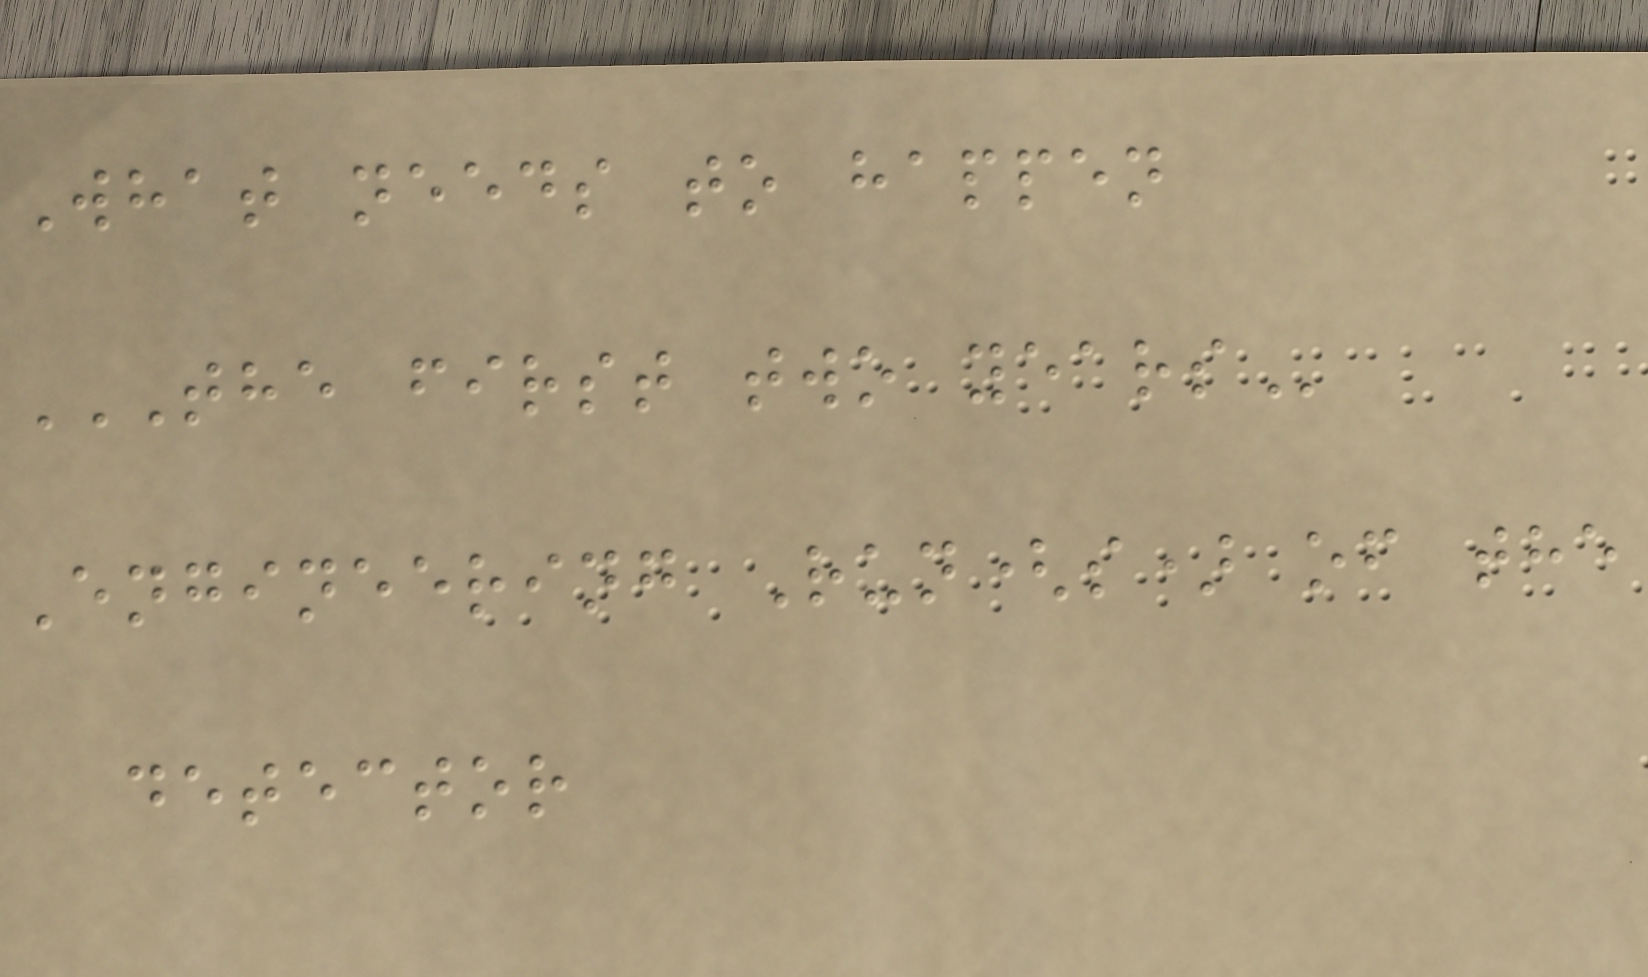What needs to happen
THE FIRST TWO YEARS
Engineering Run(s) of the
detector
